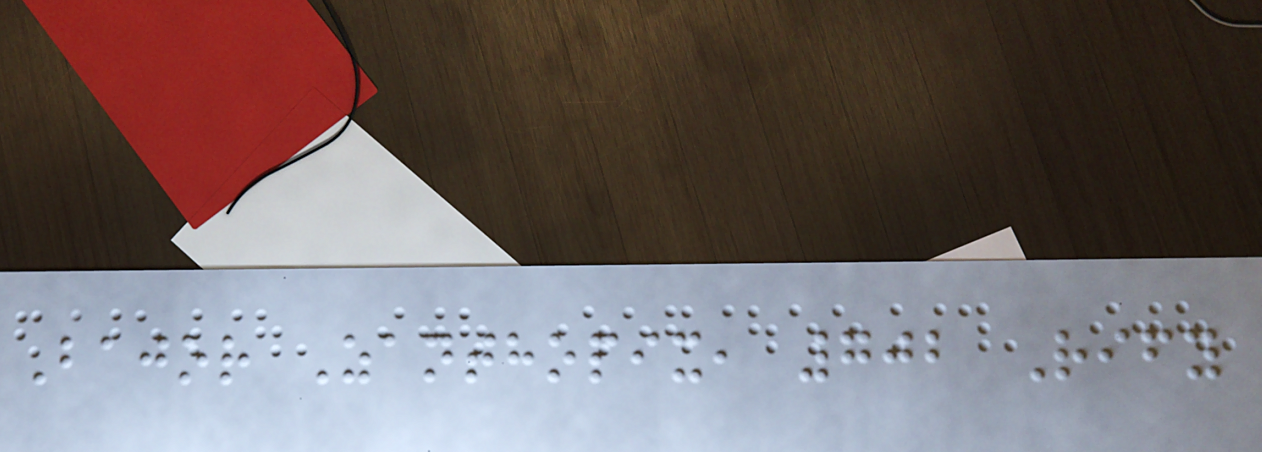Bajor Zanthopix, 702 Rify
